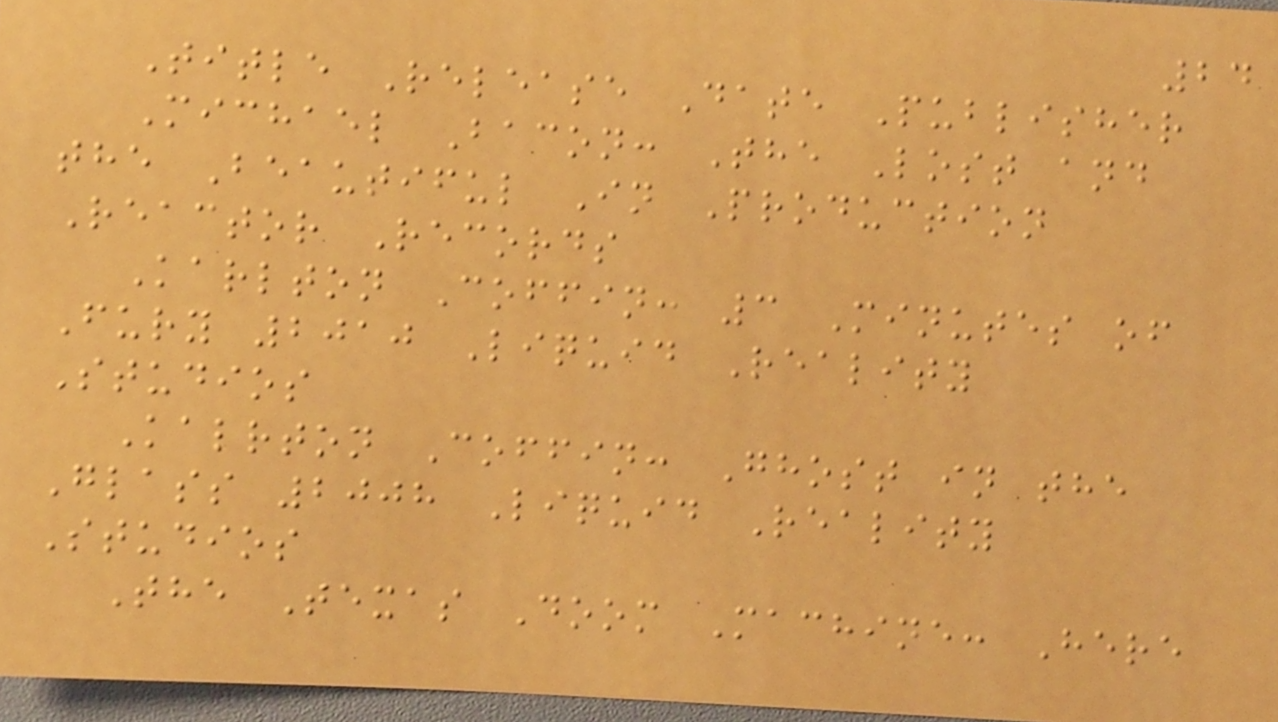24
Title Release Date Publisher
Michael Bacon: The Lost and
the Beautiful In Production
Reactor Records
Karlton Coffin: 3 Minutes of
Fury 2010 Liquid Reality
Studios
Kalrton Coffin: Ghost in the
Glass 2008 Liquid Reality
Studios
The Texas Doom Machine: Here
